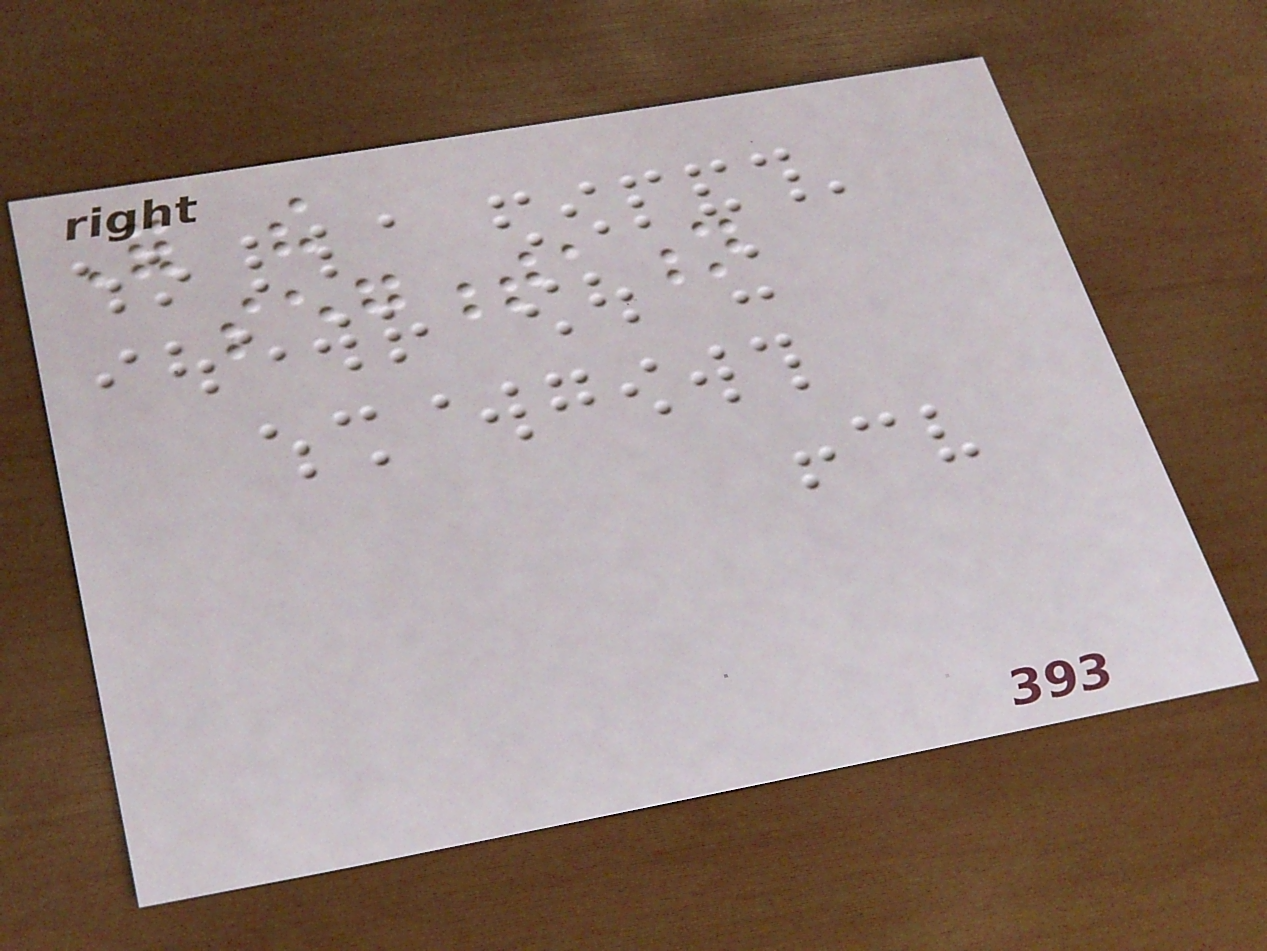For the
segmentation
